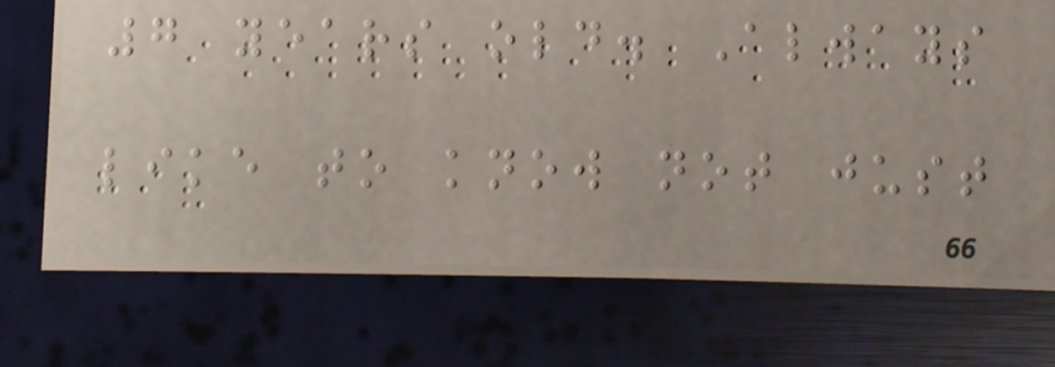7 years old. Always
like to know not just
